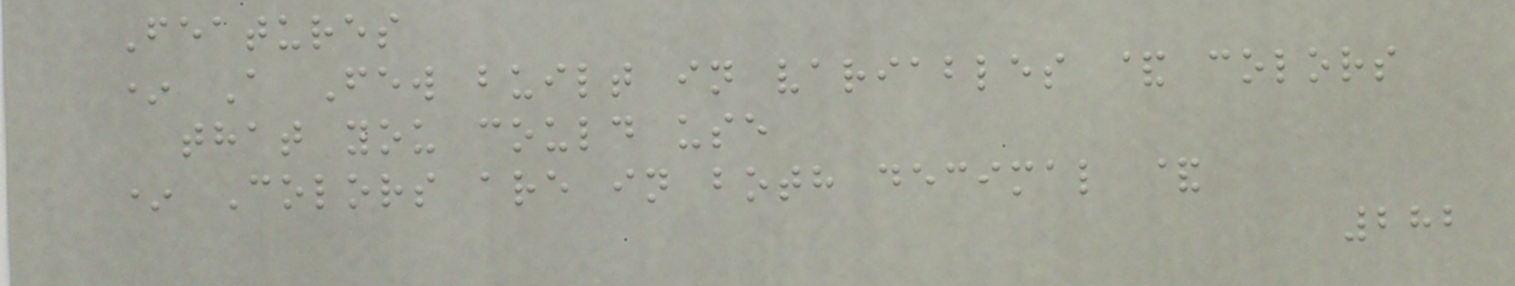Features
* A Few built in variables & colors
that you could use
* Colors are in both decimal &
282
